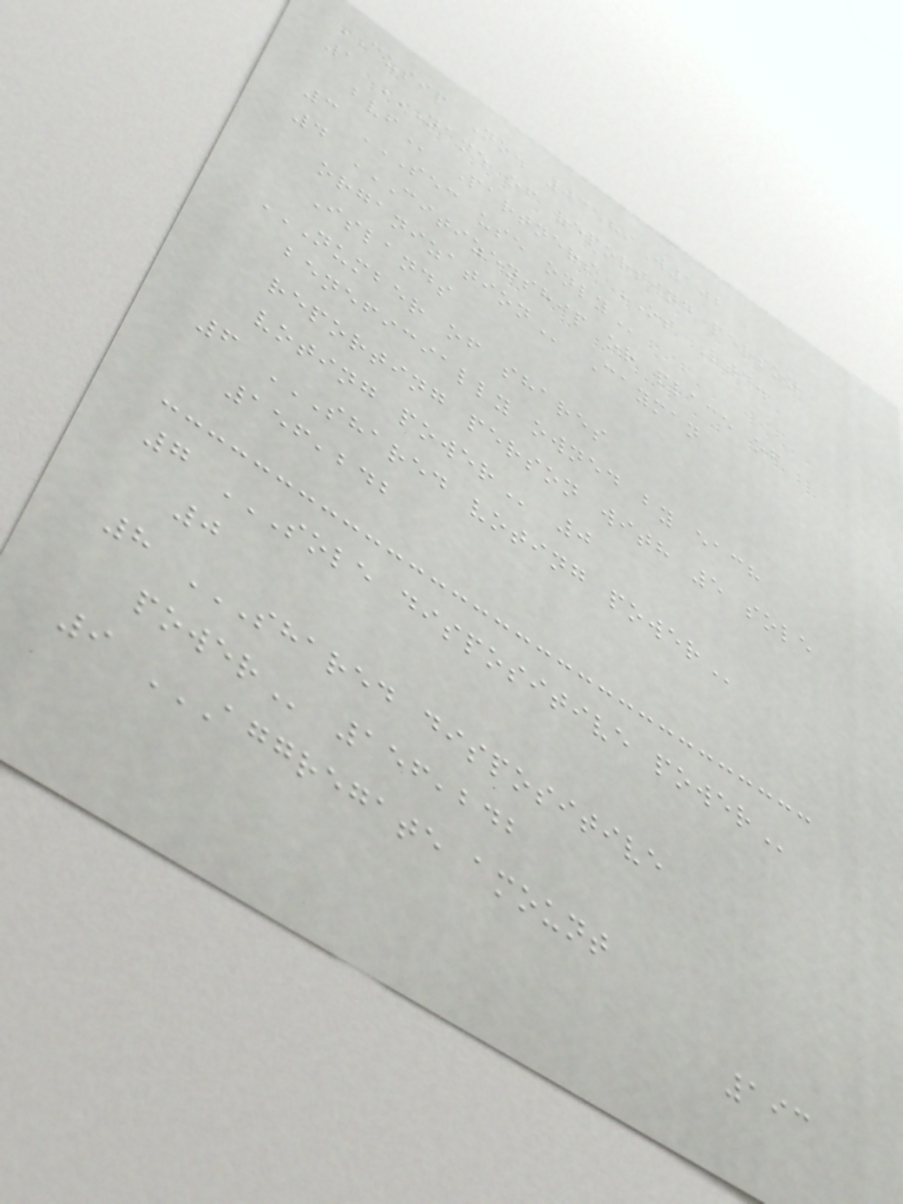CUSIP No. 03589W102
1 NAME OF REPORTING PERSON
BVF Partners OS Ltd.
3 SEC USE ONLY
4 CITIZENSHIP OR PLACE OF
ORGANIZATION Cayman
Islands
NUMBER OF SHARES
BENEFICIALLY OWNED BY EACH
REPORTING PERSON WITH 5 SOLE
VOTING POWER 0
6 SHARED VOTING POWER
156,242
7 SOLE DISPOSITIVE POWER
0
8 SHARED DISPOSITIVE
POWER 156,242
9 AGGREGATE AMOUNT
193
